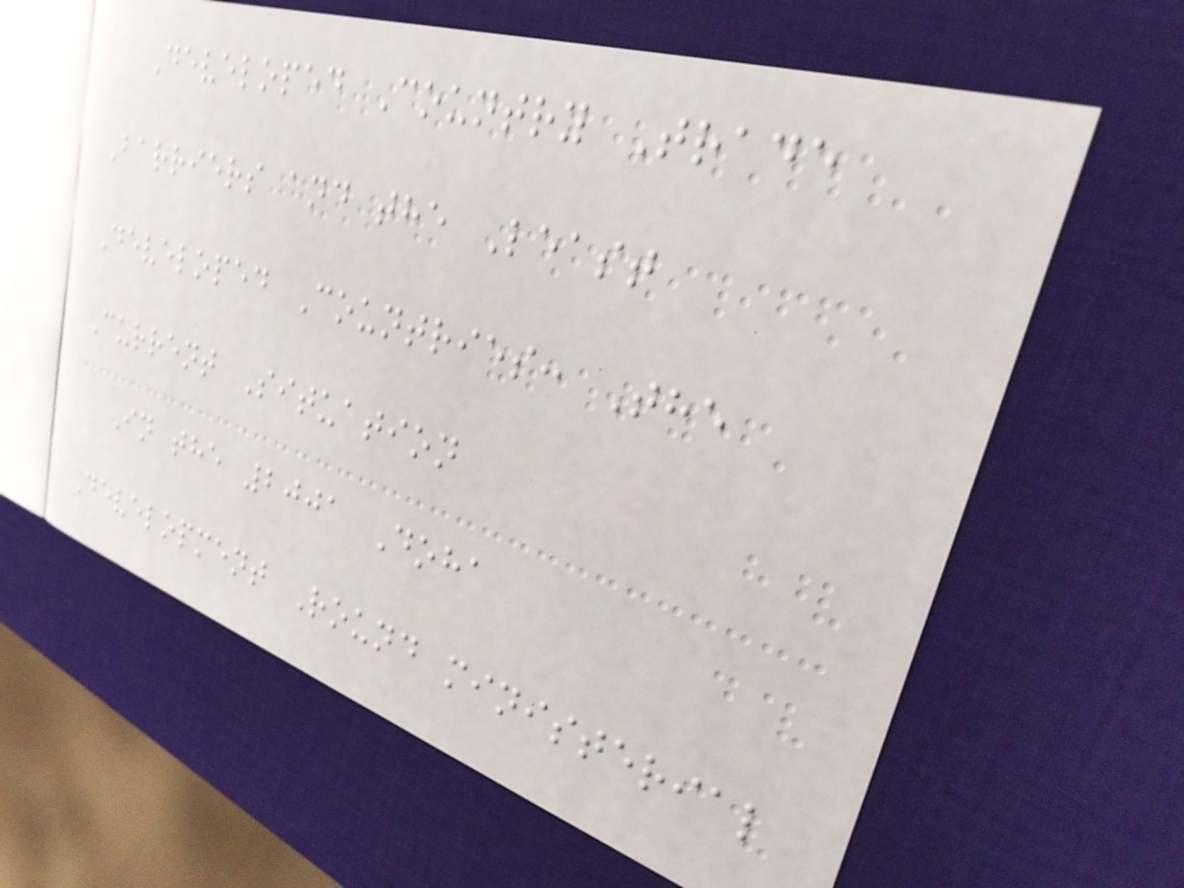Developed Country Trade
Barriers and the Least
Developed Countries: The
Current Situation
In the 2001 Doha
Development Round ministerial
